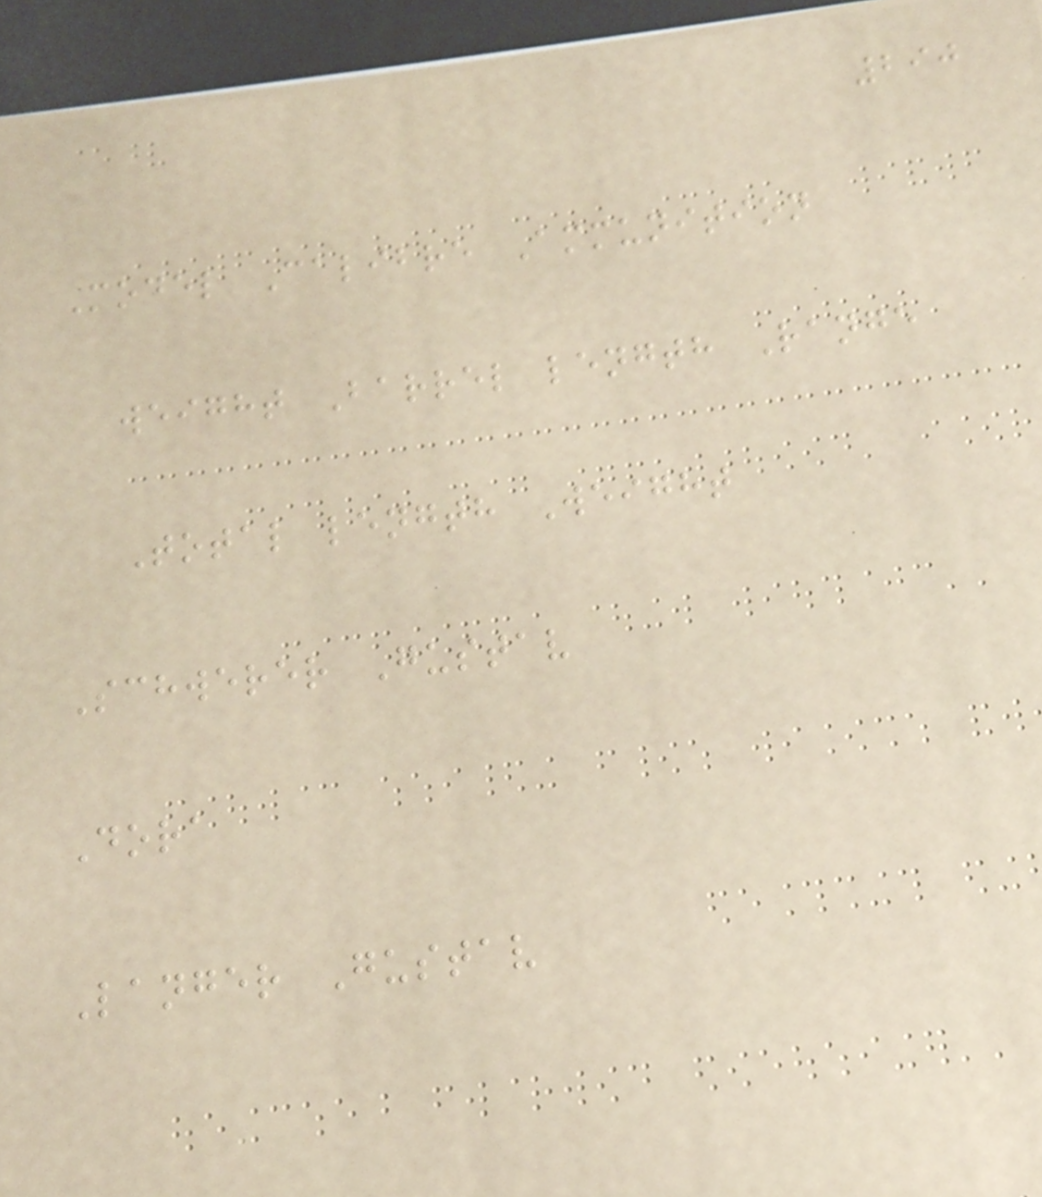290
Model Calibre Ammunition
weight Barrel length Range
Total length Weight
Schwerer Gustav
Dora
Langer Gustav
